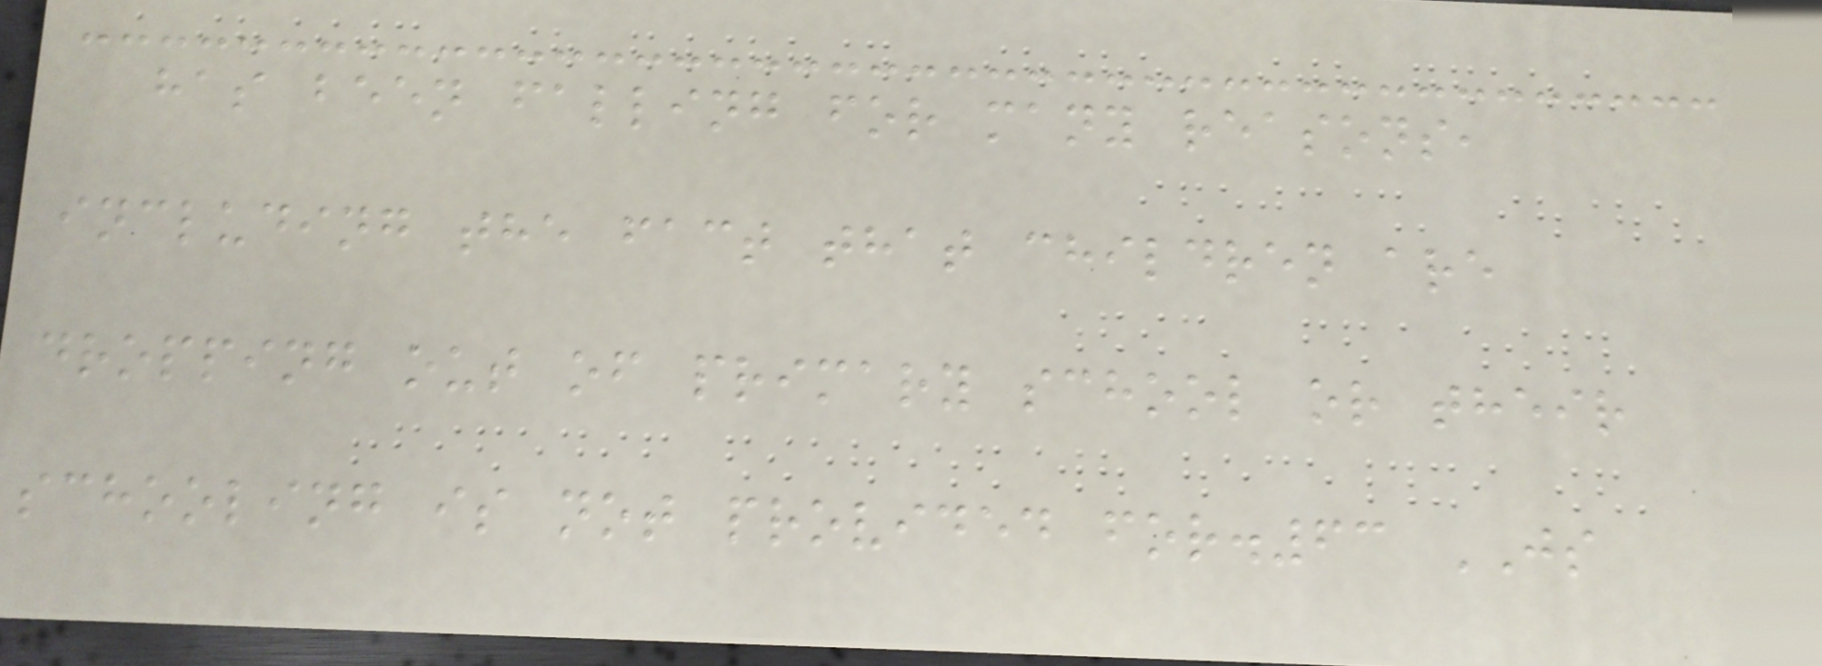has been falling for many reasons,
including the fact that children are
dropping out of primary school or their
schooling is not provided for.63 JS
